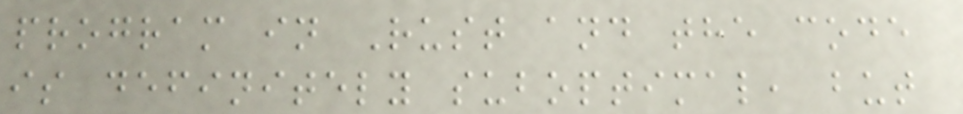program in Rust and the code
is definitely suboptimal, but
